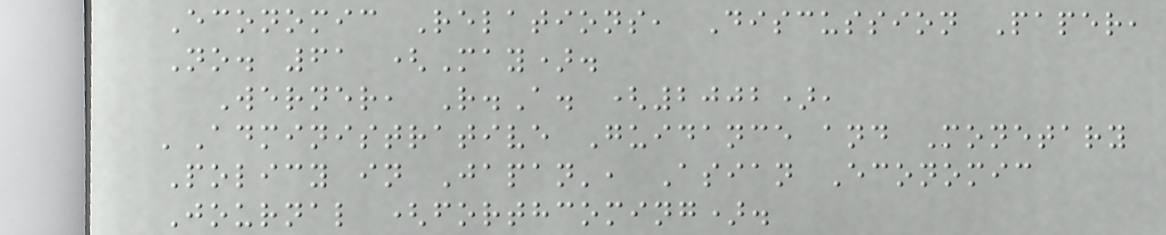Economic Relations, Discussion Paper,
No. 61 (May).
Werner, R.A. (2002),
'Administrative Guidance and Monetary
Policy in Japan', Asian Economic
Journal (forthcoming).
